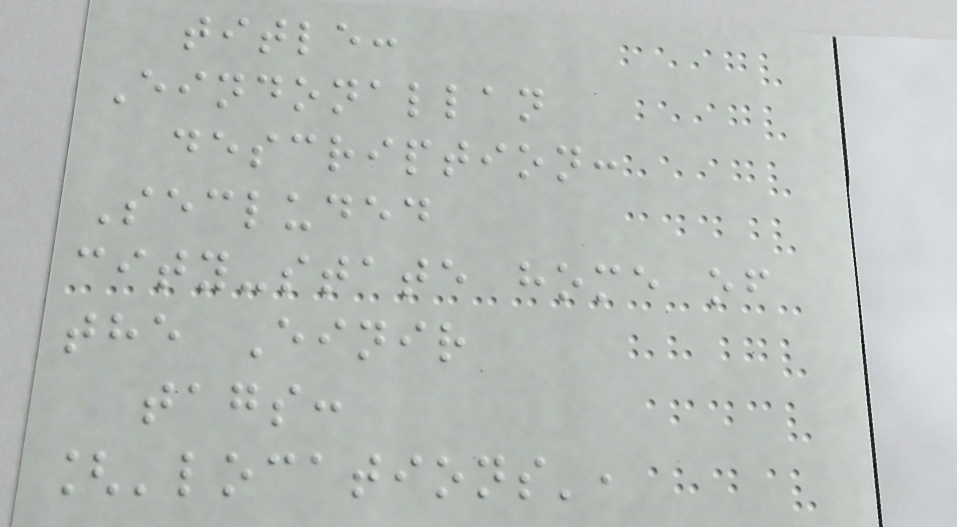title:
Eindonallan
description:
Secluded
city-state home of
the Einir
tags:
['locations',
